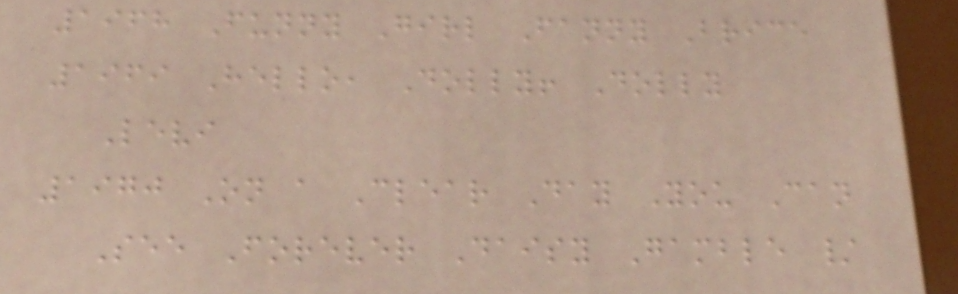1968 Funny Girl Fanny Brice
1969 Hello, Dolly! Dolly
Levi
1970 On a Clear Day You Can
See Forever Daisy Gamble /
